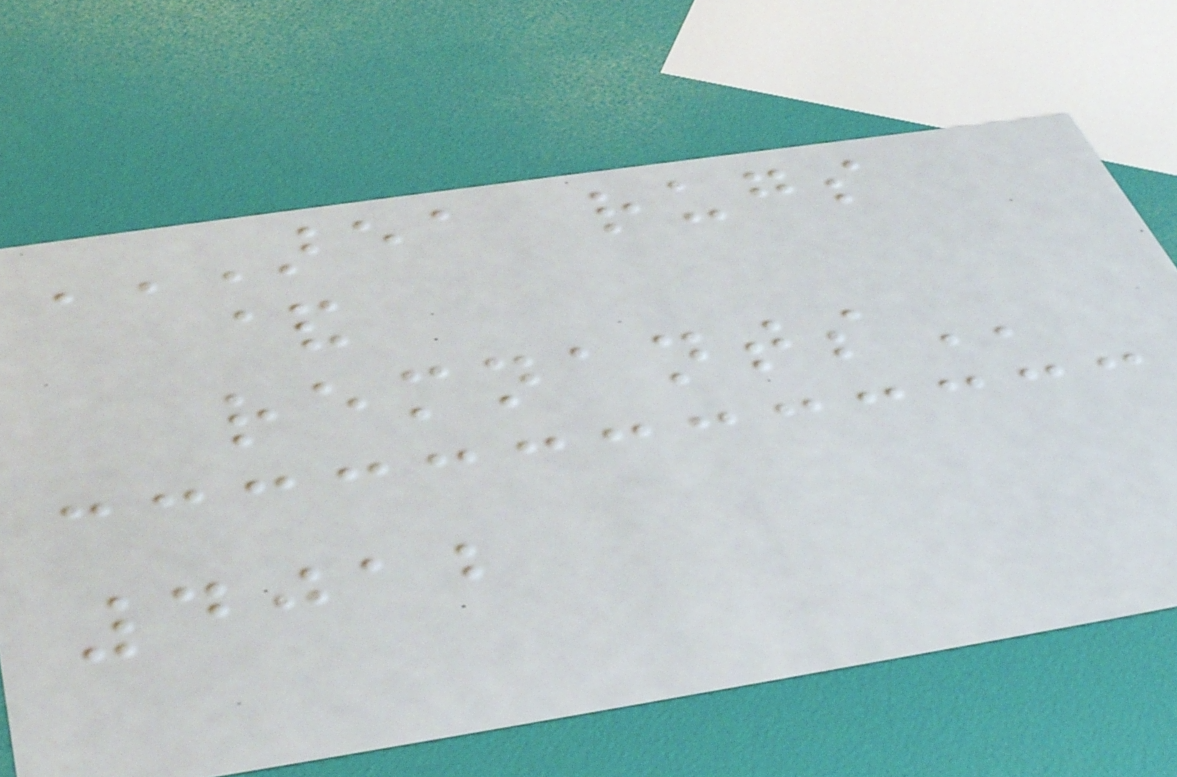AREA RUGS
&
REMNANTS
4012
